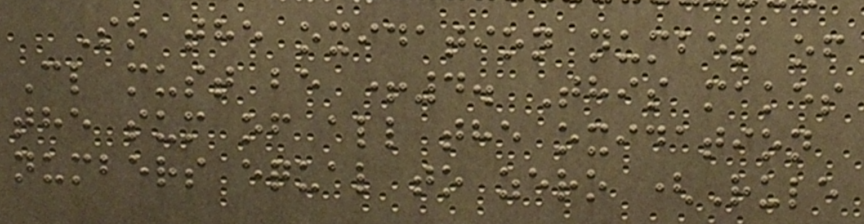So the oxidation number of
Cl must be +4. This makes
the sum of all the oxidation
numbers equal to zero (Rule
